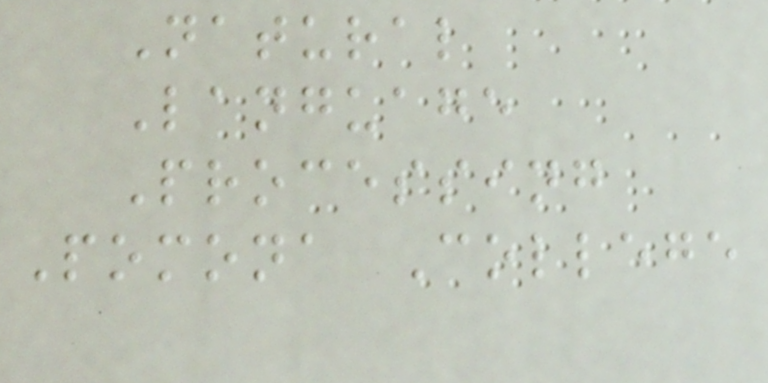Natural
Language
Processing
Pomona College
